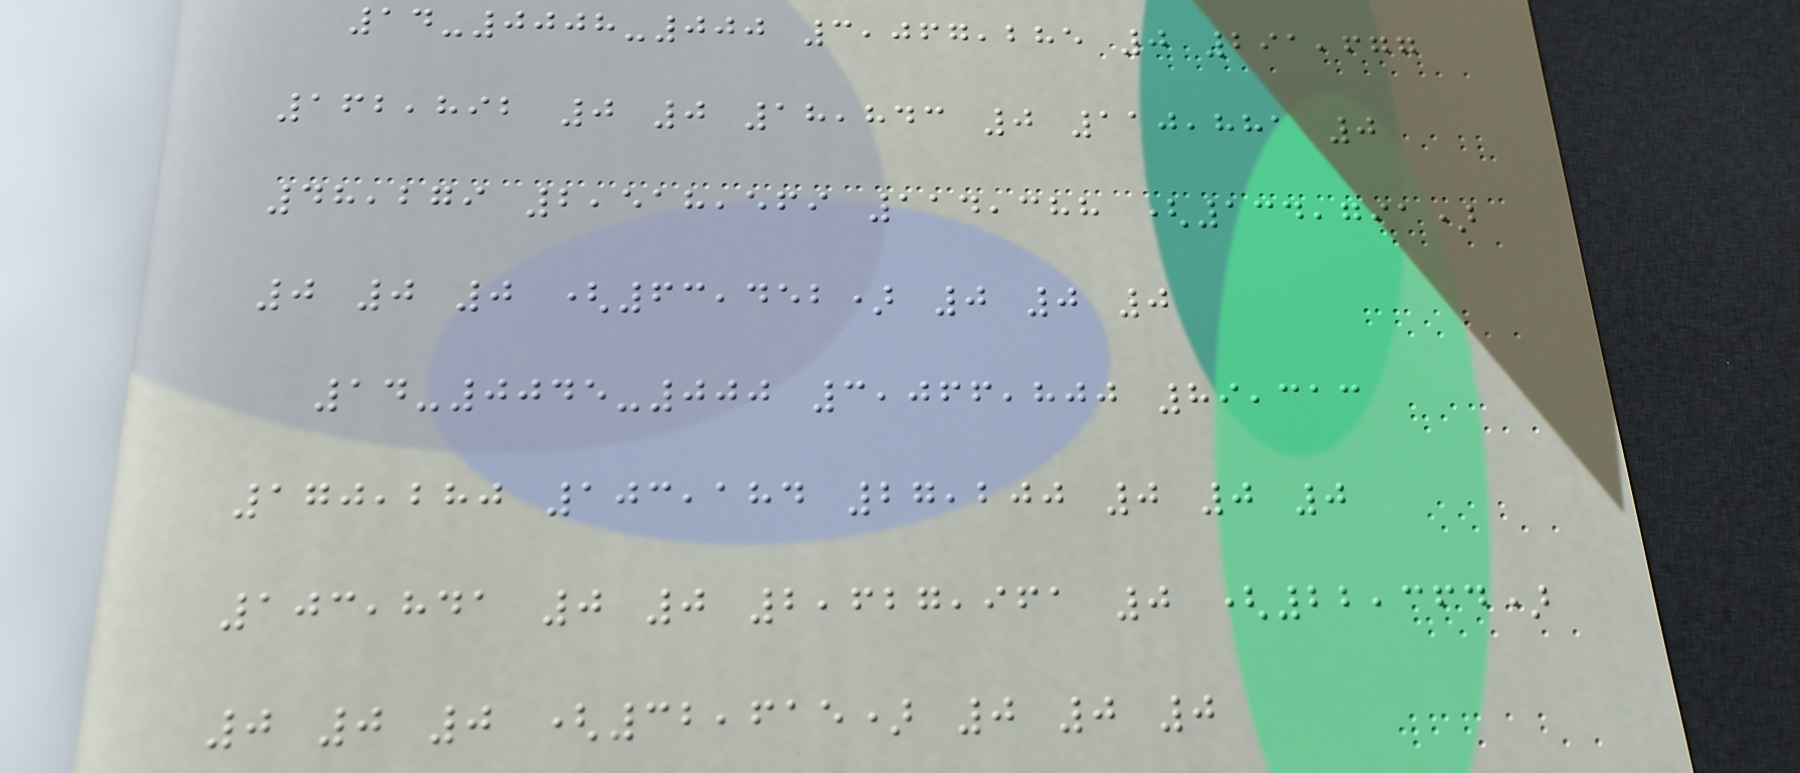14-0008-000 3,067,285 0 291,677
162,892 0 0 18,843 0 110,881 0
48,279 2,518,569 114,388 (134,791)
0 0 0 (63,452) 0 0 0
14-0045-000 3,066,800 89,313
170,280 103,184 27,200 0 0 0
103,841 0 0 2,627,961 0 (22,364)
0 0 0 (32,615) 0 0 0
